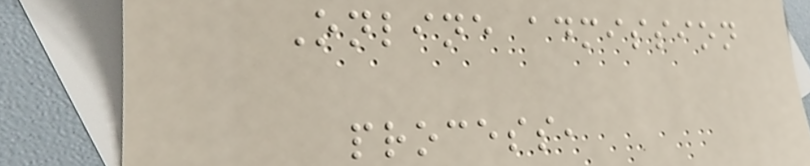Online admission
process,
